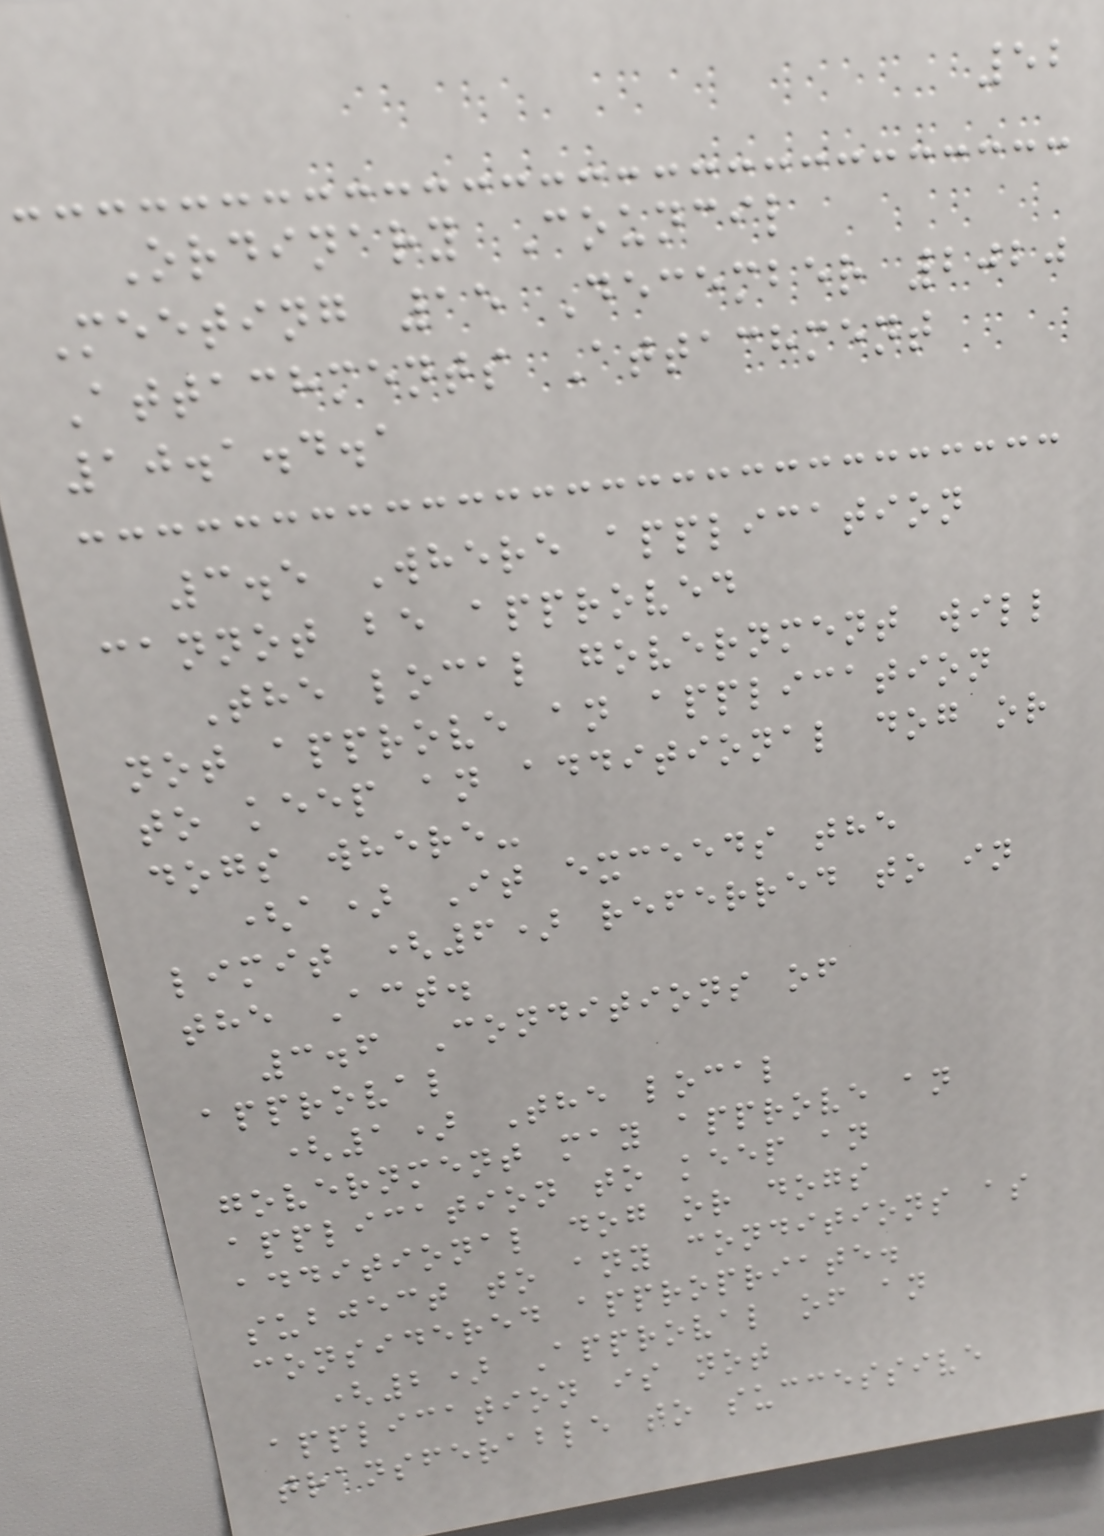52
Ordinary Council
Meeting 15 December 2020
Attachments Attachment
10.1.4.1
3.5 Where application
cannot be approved
The local government will
not approve an application
to keep an additional dog or
dogs where-
(a) It exceeds the
limit (6) referred to in
the Act.
3.6 Conditions of
approval
(1) The local
government may approve an
application to keep an
additional dog or dogs
subject to any conditions as
considered appropriate.
(2) Approval of an
application is not
transferable to successive
